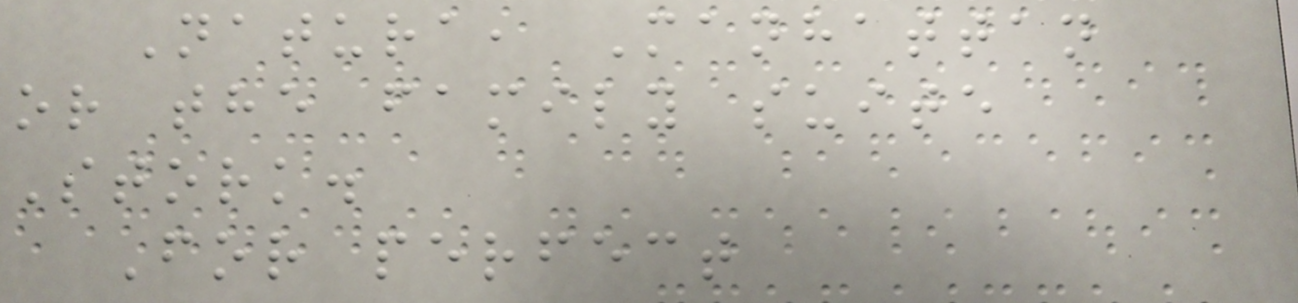Natura, Manhattan
or the family suite
Stork.
For perfect
